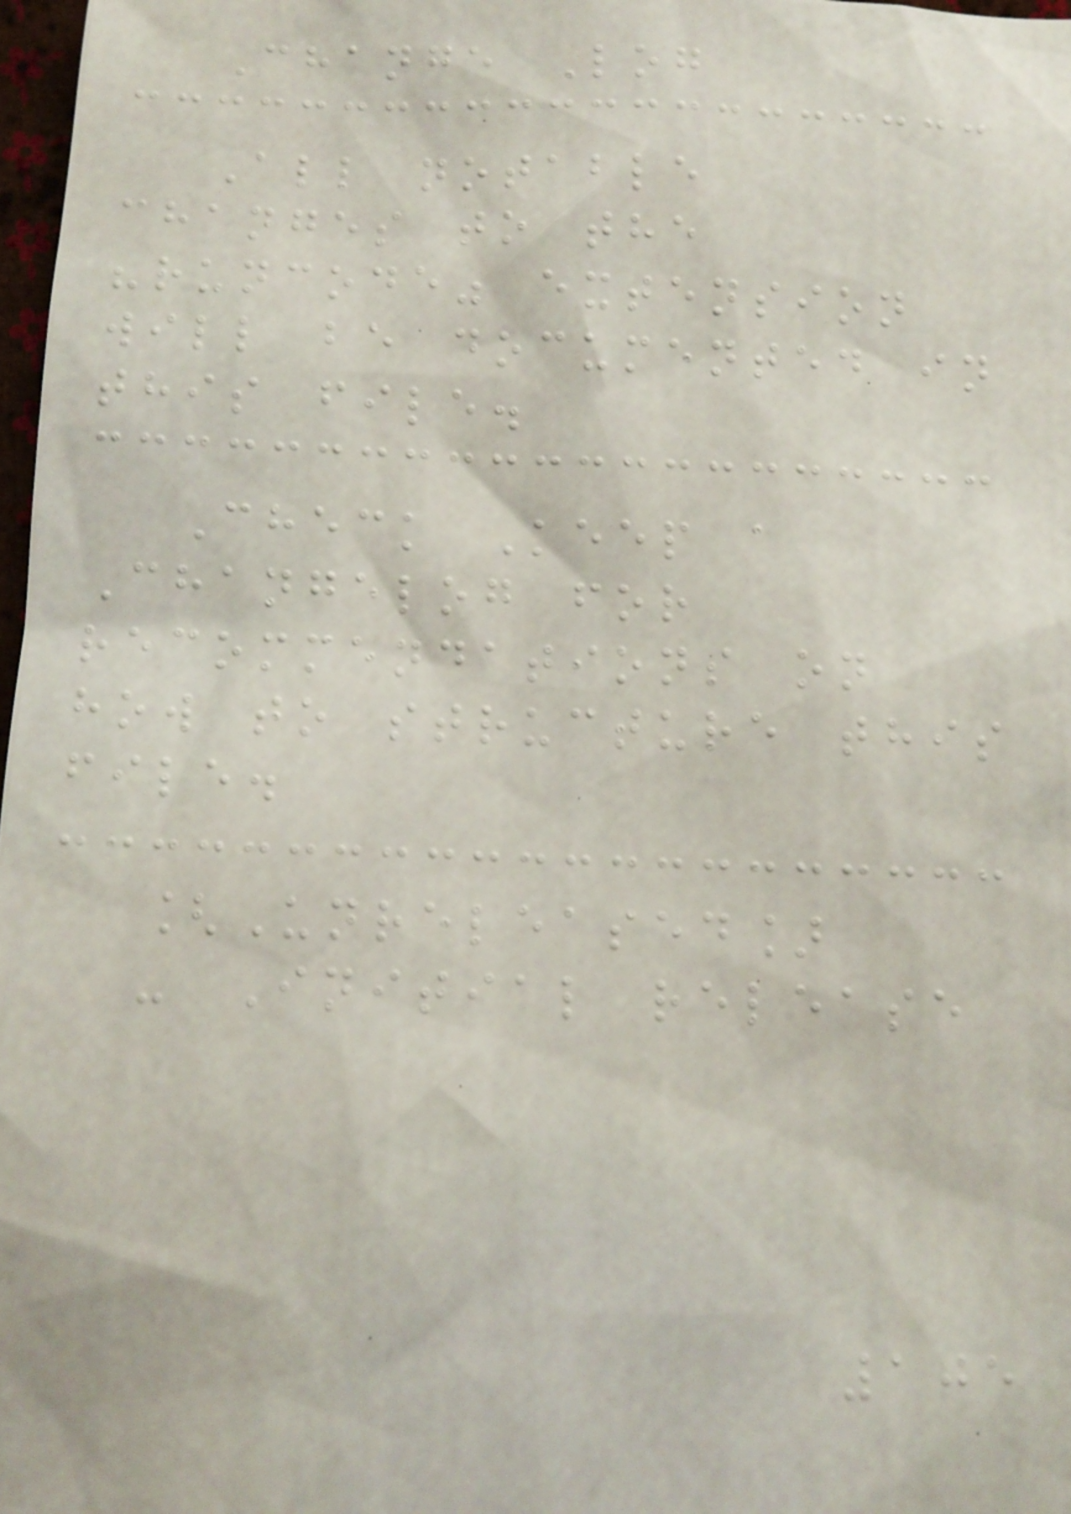Change Log
All notable
changes to the
"runcode" extension
will be documented in
this file.
Check Keep a
Changelog for
recommendations on
how to structure this
file.
[Unreleased]
- Initial release
105
